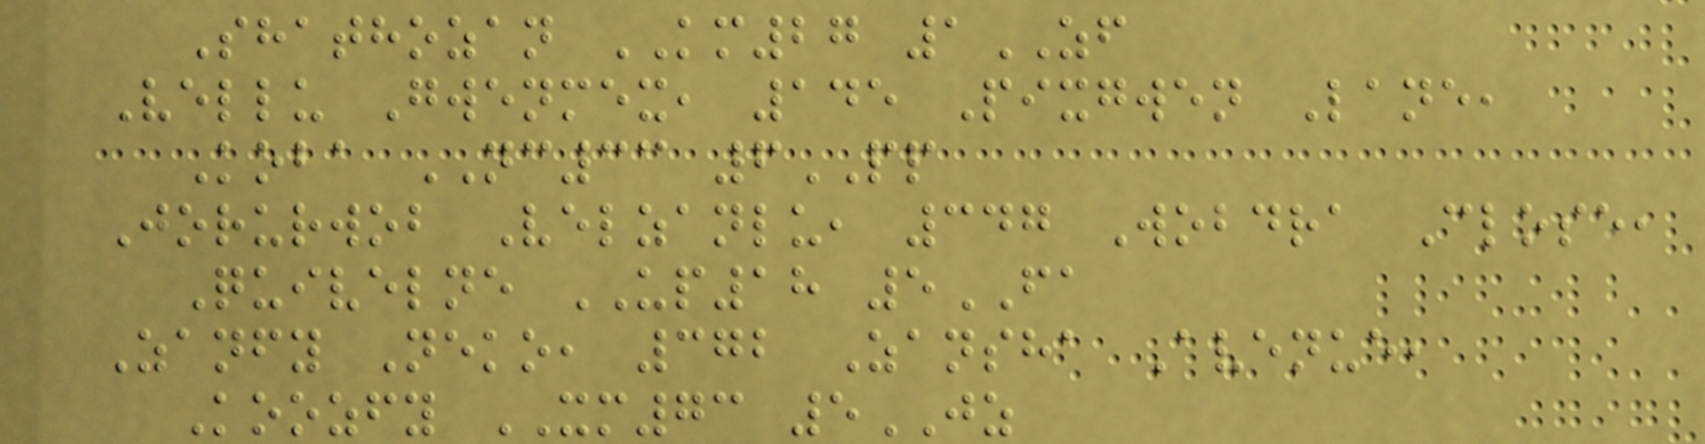Shathozan KM27 1ZF
Vellu Gwenmex, 145 Pixgwen Lane,
Koba NC33 6PP
Jorurwob Velzanlu, 347 Wobdra Close,
Quivelne UP18 5FA
Zanfy Neko, 372 Zansha Avenue,
Koozfy XM73 5JZ
